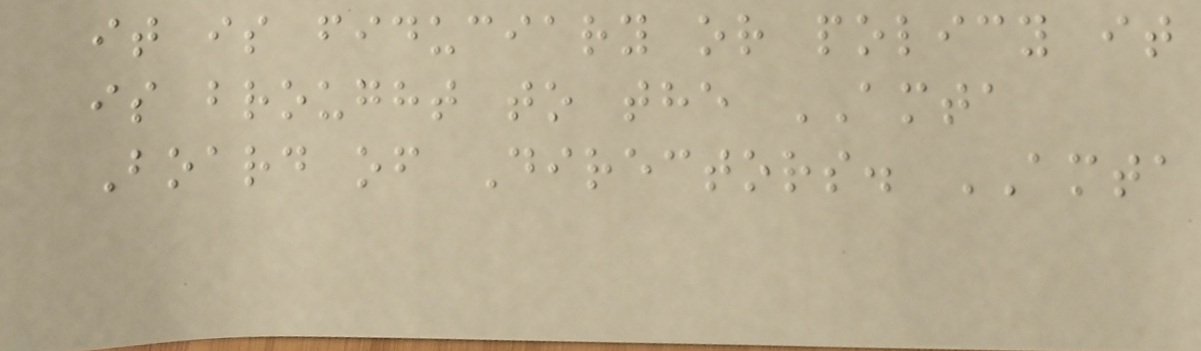it is fiduciary or policy it
is brought to the AMTA
Board of Directors. AMTA
